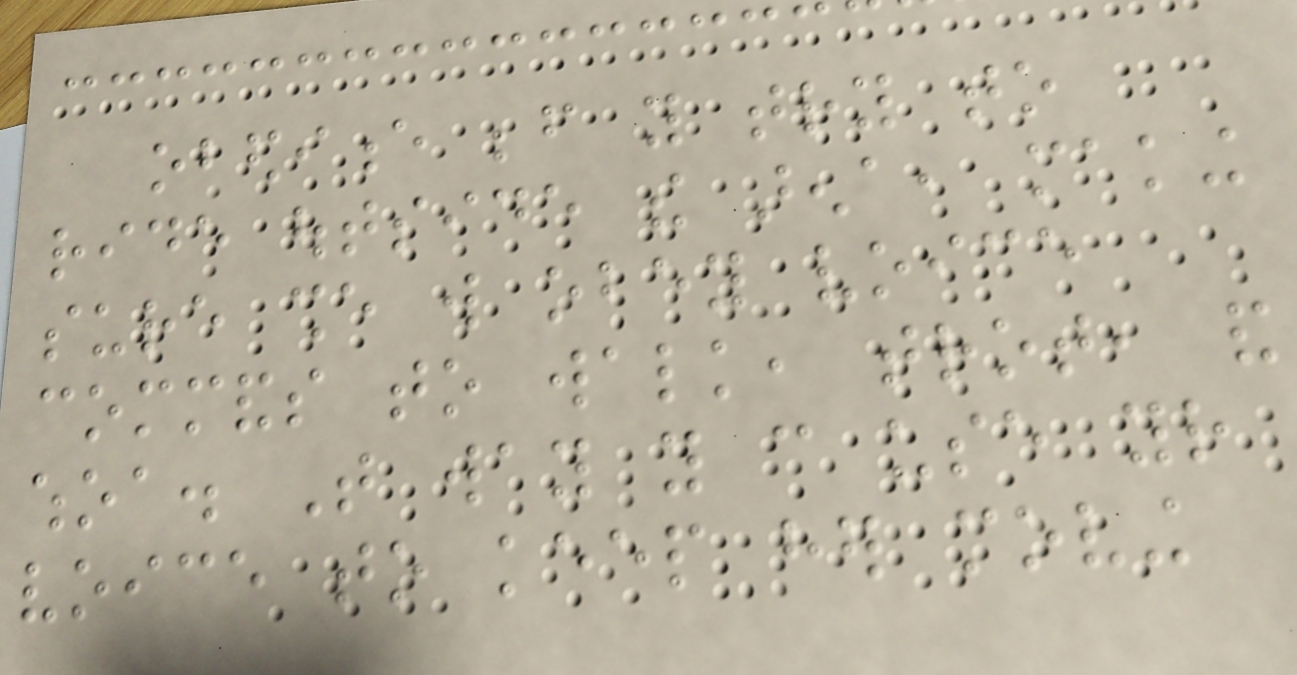obedience before you try to
ride outside the arena, making
sure she will obey voice
commands to walk, trot, and
whoa. That way you can use your
voice to keep her moving
